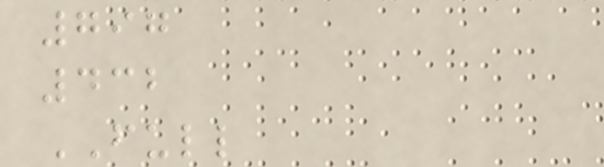797
432
FULL
